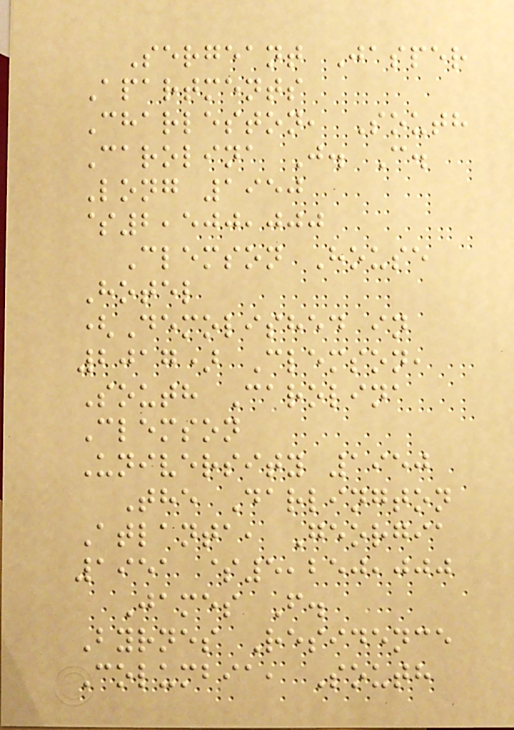Sergeant Jasper
Apartments
Charleston, South
Carolina J. C.
Long 1950
$2,500,000
Clemson House
Hotel
(Demolished in
2017) Clemson,
South Carolina
Clemson
University 1950
The Darlington
Atlanta, Georgia
1951 $5,250,000
James F.
Byrnes Residence
Columbia, South
